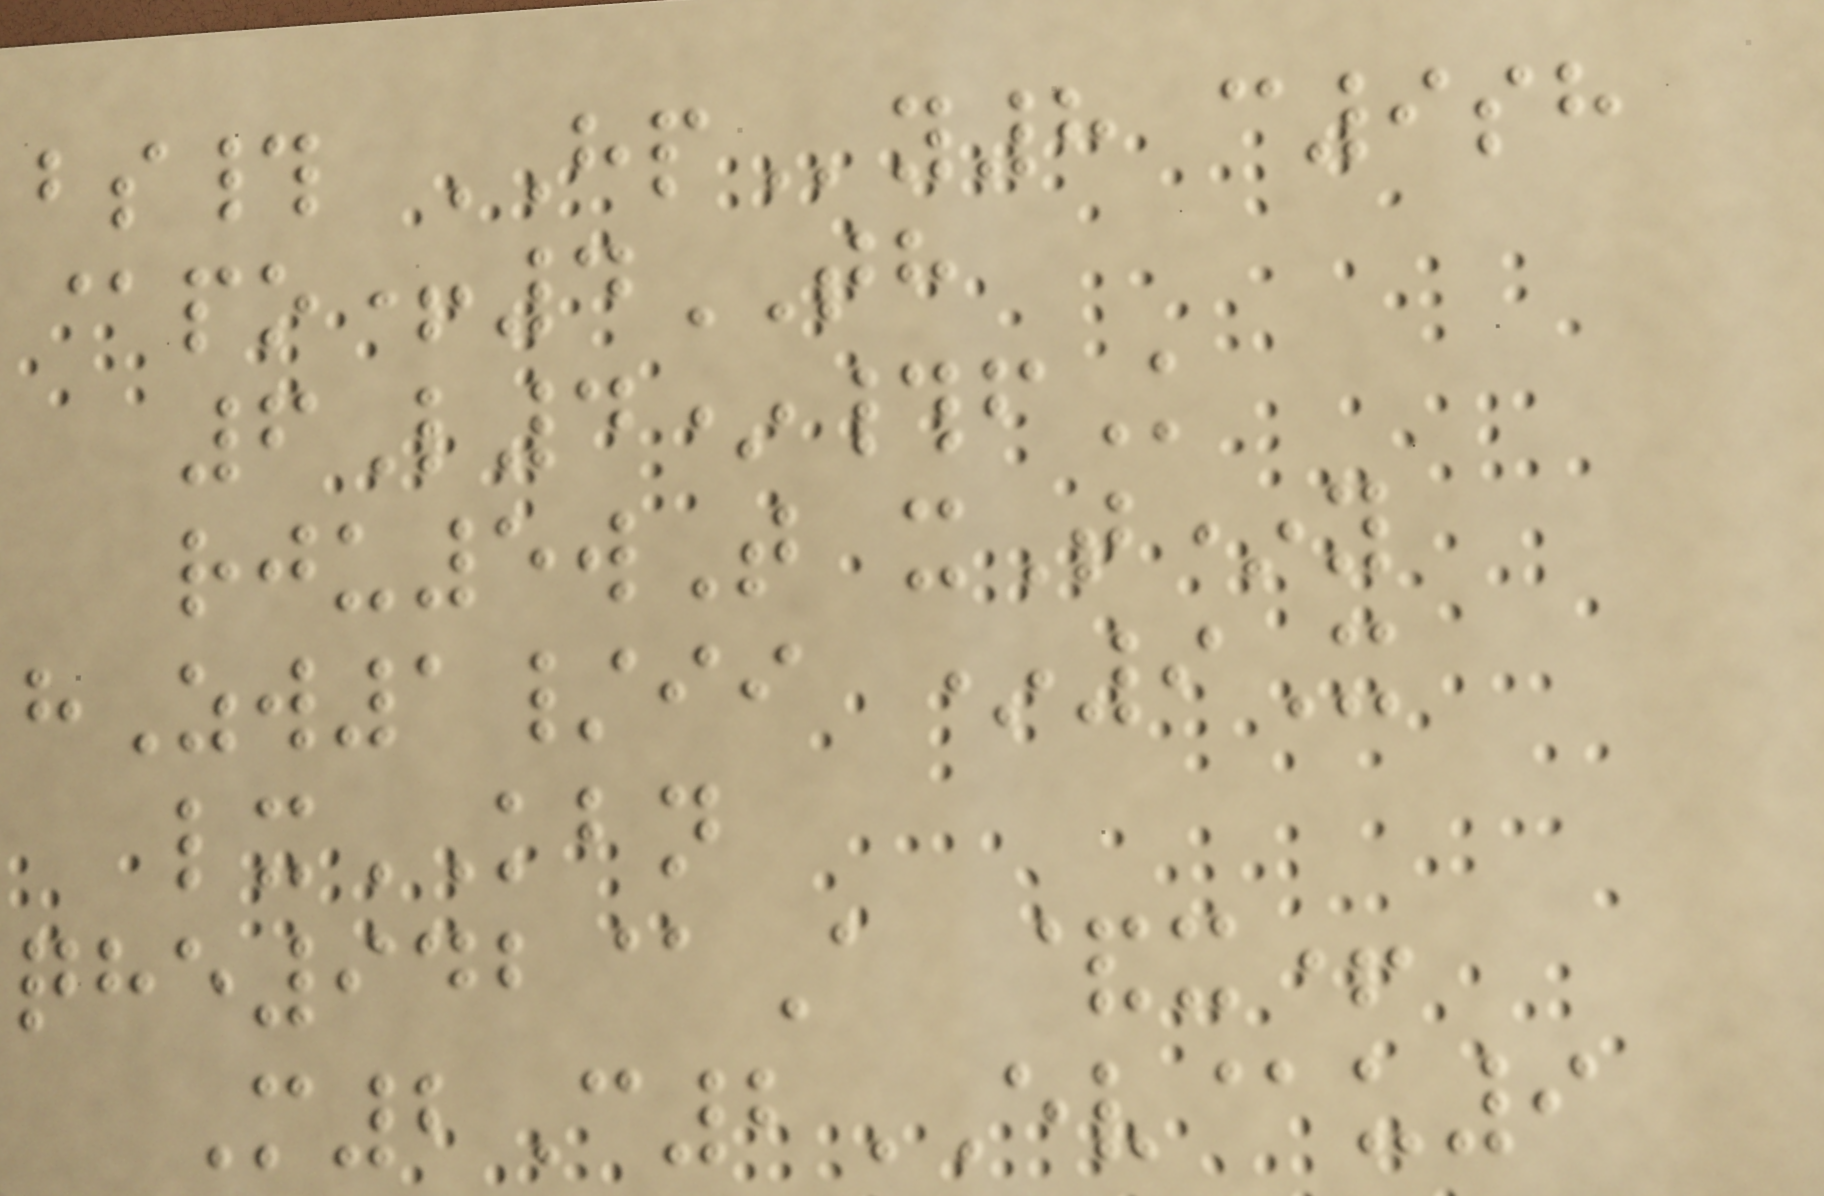bs# HPy8 c9sh
@po+4TH
6L4*#fK
rju5wT xT*y
hZw1/ii *9X
lxKBN
qhe942@A &x+
M2C2EV@u9
